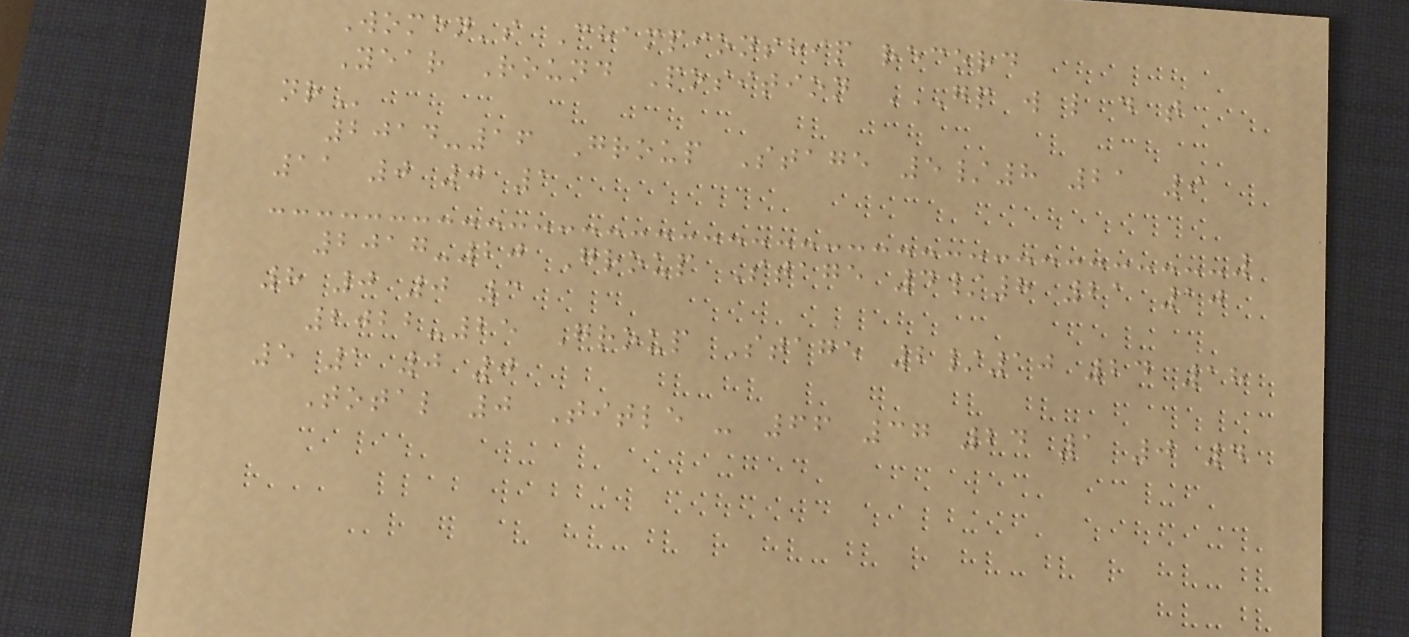Women's Championship record
Year Round Position GP W L D T
NR
2014-16 Group Stage 5/8 21 9
11 0 0 1
2017-20 Group Stage 4/8 21 10
8 0 0 3
2022-25 Group Stage 2/10 24 18
5 1 0 0
Total 0 Title - 66 37 24 1 0 4
